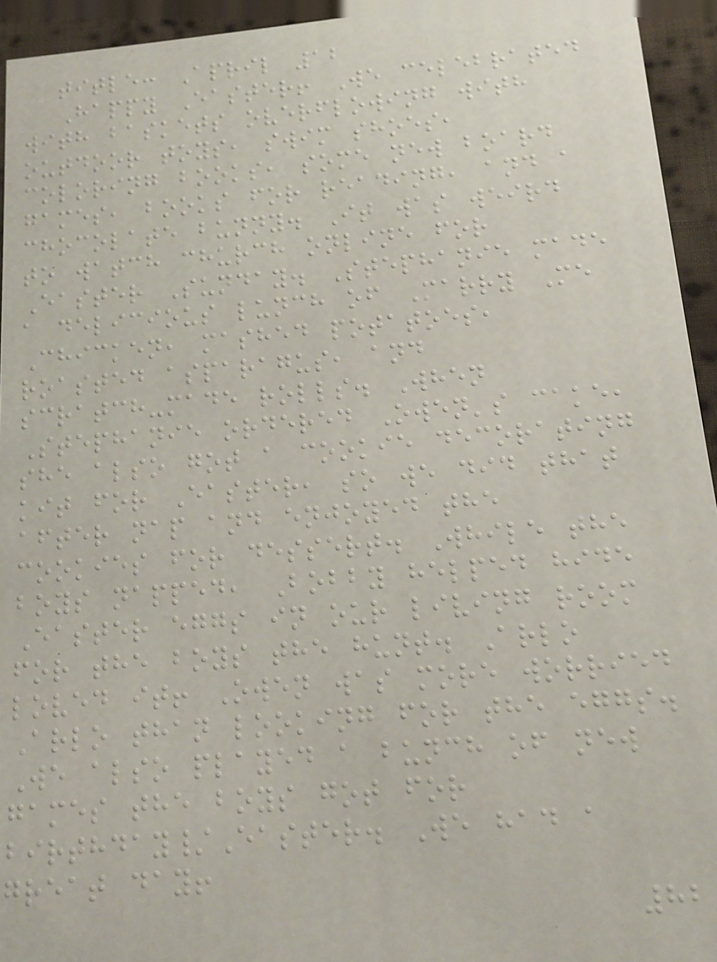title: April 12
Happy Easter! We celebrated
with baskets overflowing with
outdoor toys, swim shoes,
coloring books, some new board
games, books for reading, and a
chocolate bunny. It was weird
to watch church online for
Easter Sunday. Stephanie made
a delicious lunch of Marry Me
Chicken, mashed potatoes,
roasted asparagus, and
scratch-made rolls. When
Stephanie ordered Owen's cake,
she also got a cookie decorating
kit for Easter, so we did that
after nap and enjoyed the
cookies for dessert. While the
boys napped, Bobby helped hide
Easter eggs in our living room
for the boys the hunt. Arlo
loved it! Owen was more worried
Arlo than looking for the eggs.
We also played a bunch of new
games the boys got for
birthday/Easter. We had a
great day!
82
